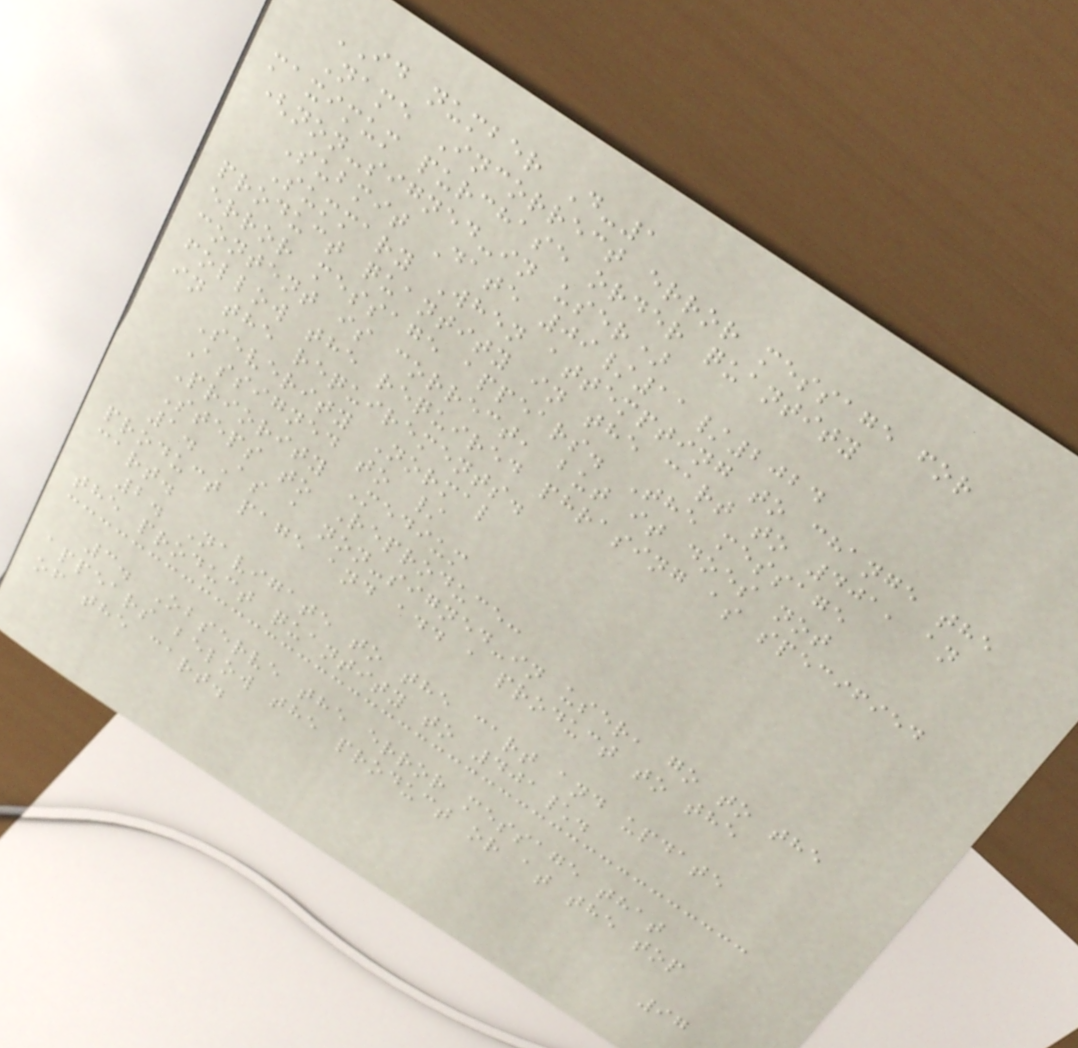ID number D-1
Name Incorrect error message for
maximum purchase order quantity
(non-signed-in user)
Submit Date 09/11/2024
Summary When attempting to change the
product quantity in the cart to 401, an
error message appears. The message
content is correct, but it does not
follow the required phrasing as specified
in the requirements.
Severity Normal
Assigned to /
Priority Medium
Steps to Reproduce:
1. As a non-signed-in user, go to the
product page and add a product to the
cart.
2. Navigate to the cart and update
the product quantity to 401\.
3. Observe the error message that
appears below the product or at the top
of the cart.
97
